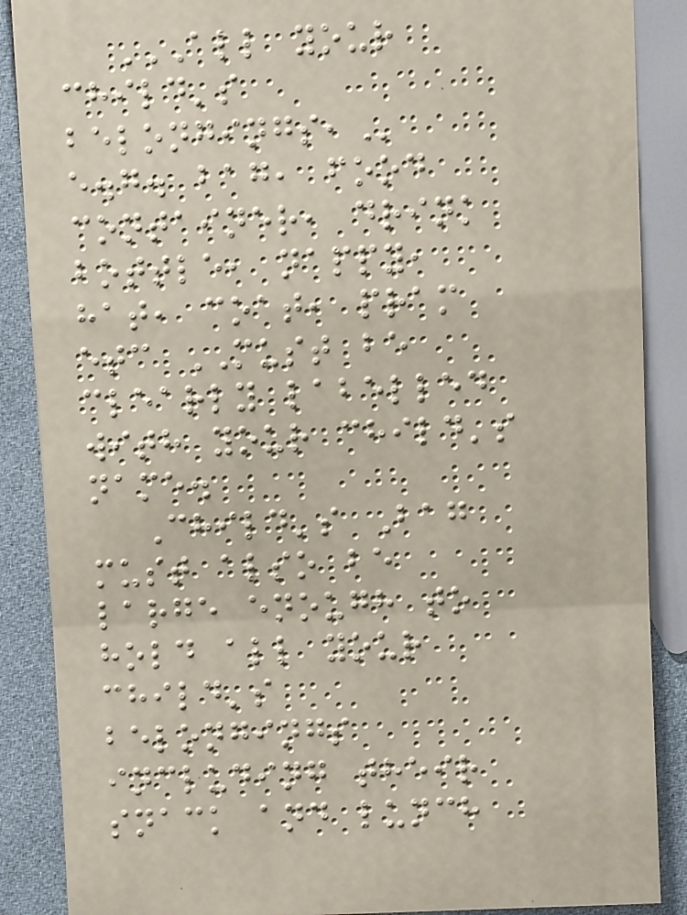ALL YOUR
CHILD'S
BELONGINGS,
e.g. bag, food
container, drink
bottle, nappy,
hat, coat, pram
etc MUST be
clearly labelled
with your child's
name.
Child's Bag
must also be
large enough to
hold all your
child's
belongings
including their
snack and lunch
